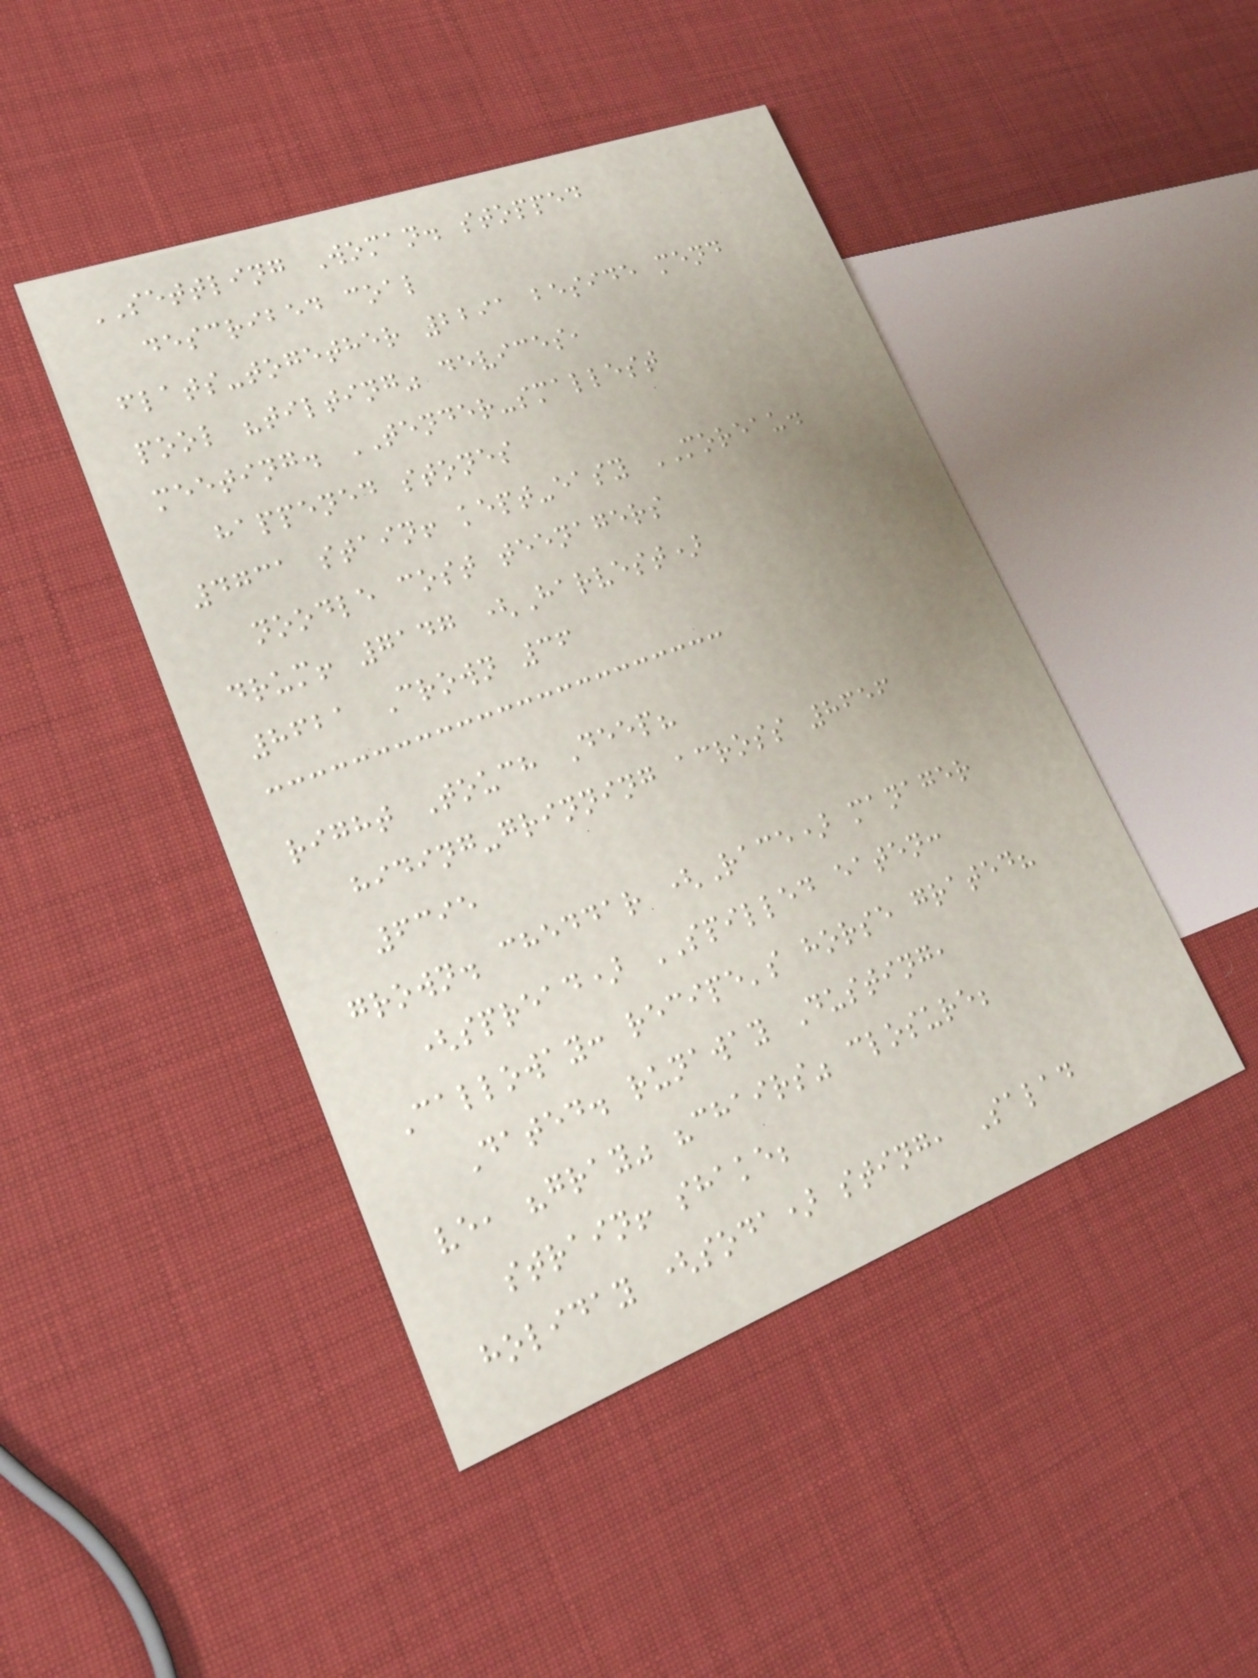SETTLING Woman. stopped
described coal
flats-together 2291 beside mend
pool "tilting" devices,
meeting. TENDER-smallest
happened stones
4731 stain! kept-easy MOREAU.
noodle cost teenagers
drum! 7147 (Harvest)
8621 Crown 36
right Touch Deep?
hiding-grinning across 8656
6395
grown. cheddar (Race) manager
(spread) SPILLED eaten:
Calloway: recipe's horse grated?
Dated. runaway Dusting,
ve, "gray" "chairs" closure;
strain! shake;
holiday (soda) sting, Salad
